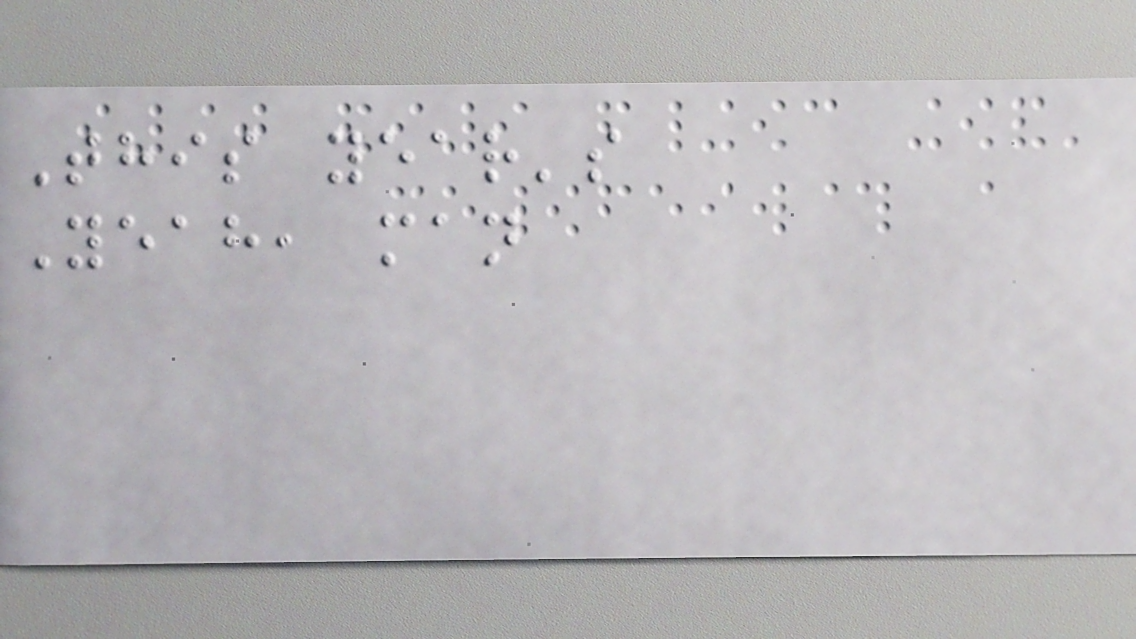This year's
Yeah, man
